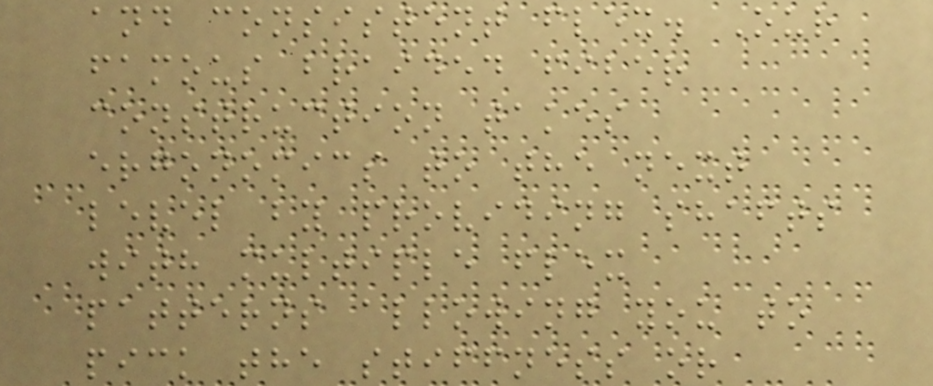and consistent flex. Our
famous braided fiber
construction takes
ergonomics to the next
level by providing shafts
with multiple flex
patterns allowing you to
pick the stiffness or
